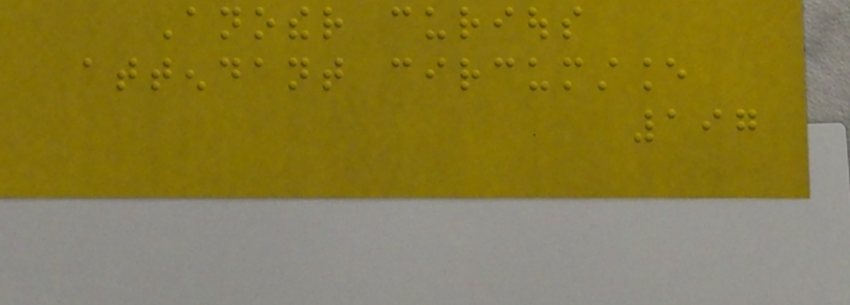Another curious
attendant circumstance
197
